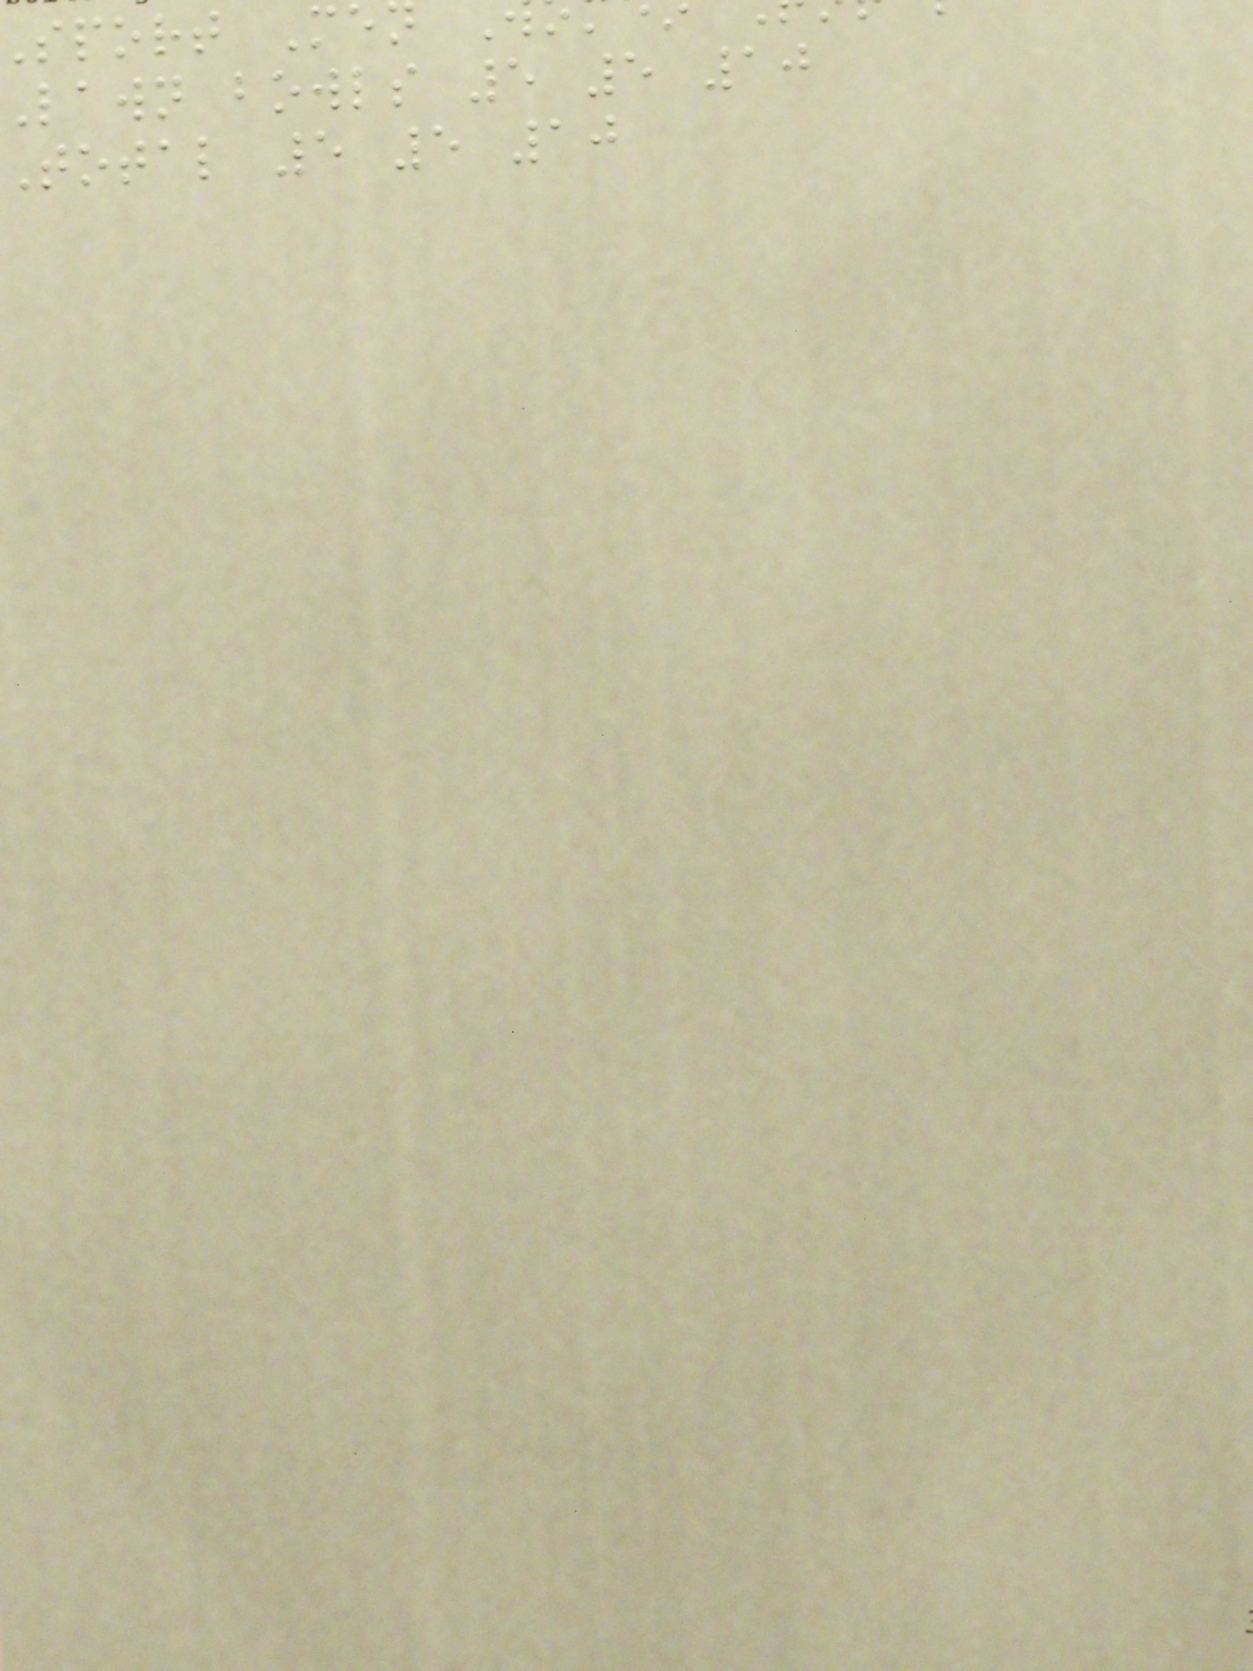sport Me
lawn bowls 5 5 10
total 5 5 10
